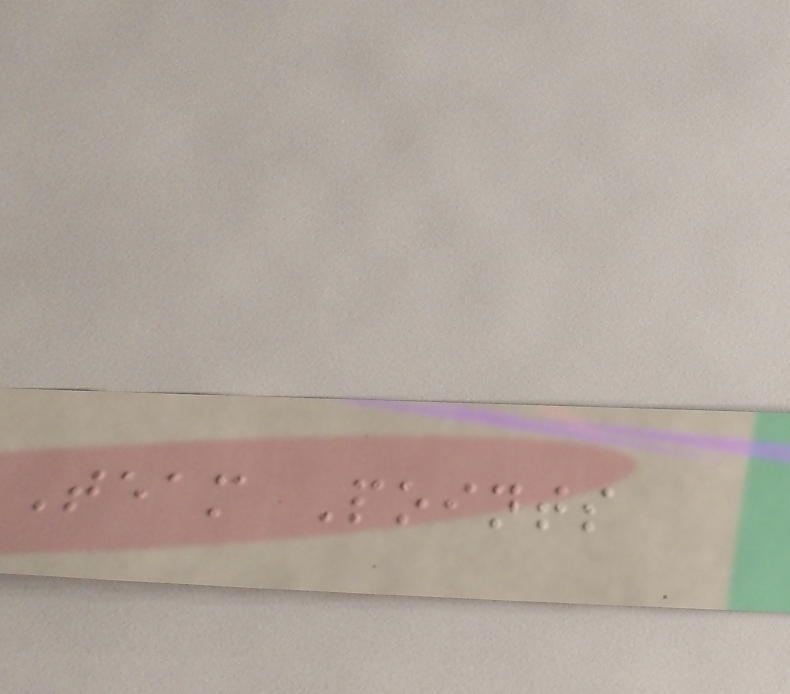Team Points
